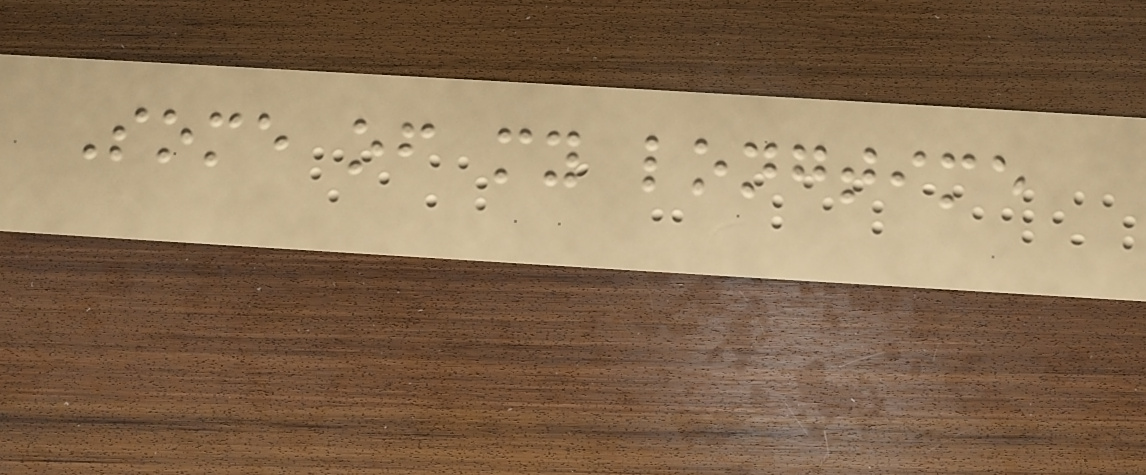Some of my longtime
